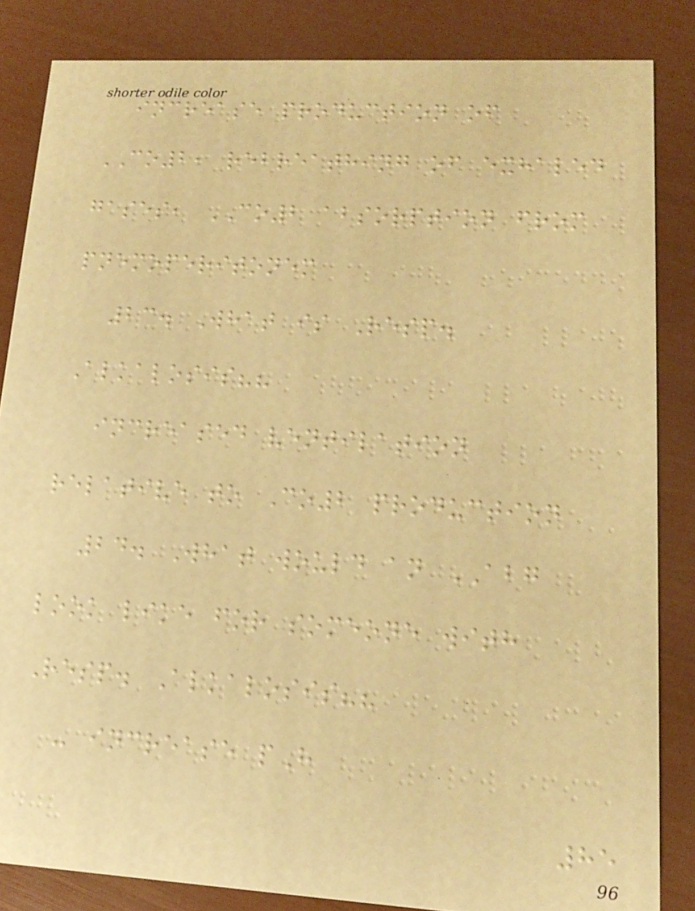increase production of
CO2, rebreathing of exhaled
gases, CO2 absorption from
pnemoperitonem
23. What is Resp.
Alkalosis??
increased ventilation
relative to Co2 production
24. What would an ABG
look like for someone with
Resp. Alkalosis??
- increase pH
85
